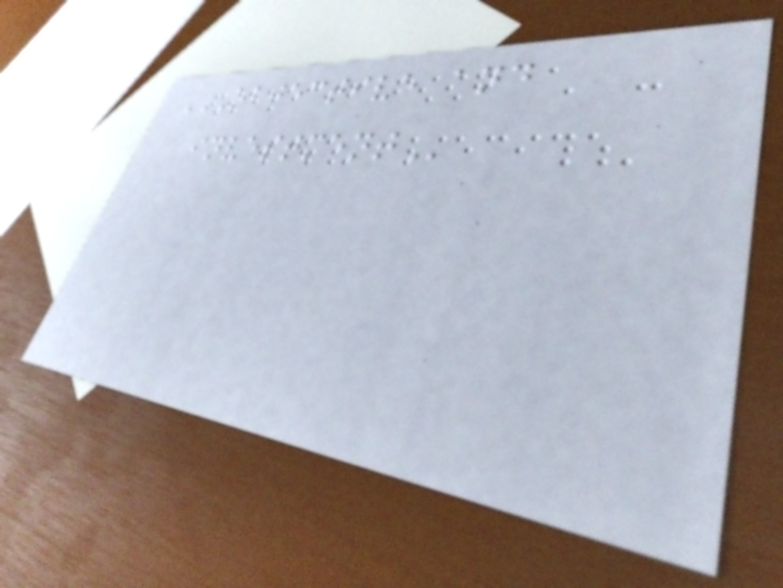OBJECTIVE AND
INVESTMENT
